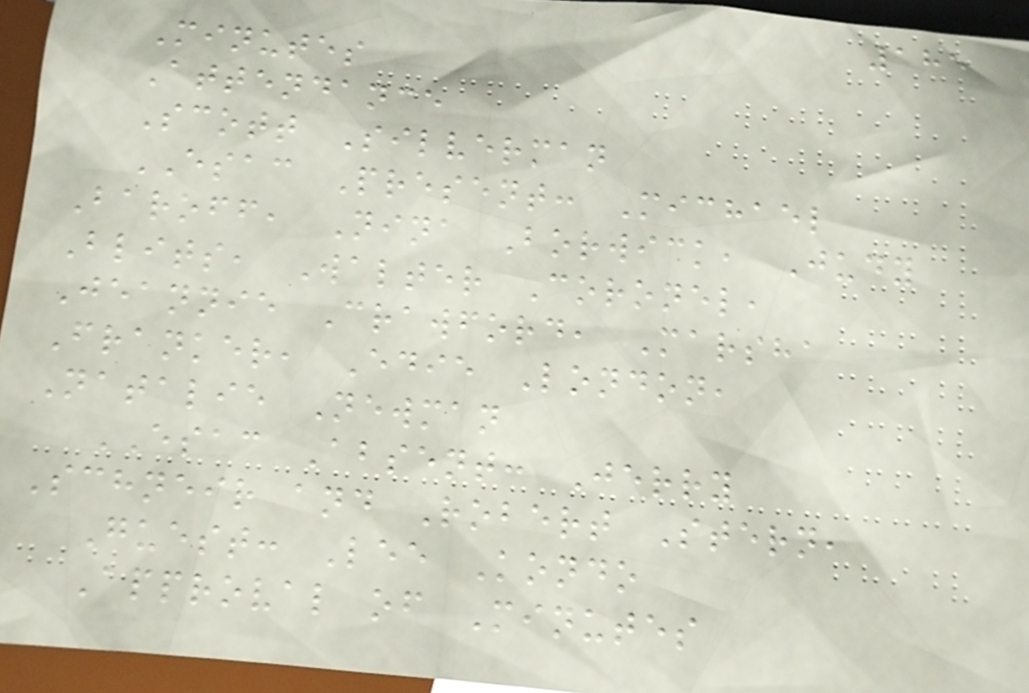185
Minutes
Attendance
Scott Silverman
ESAC Present: Michael
Baroff, Nina Borwick, Judy
Blits, Walter Coronel,
Jeannie Crawford, Marsha
Franker, Edie London,
Natalie Newman
ESAC Absent: Jerry
Schneir and Robert Stern,
Guest: Lee Kondo
Approval of Minutes
